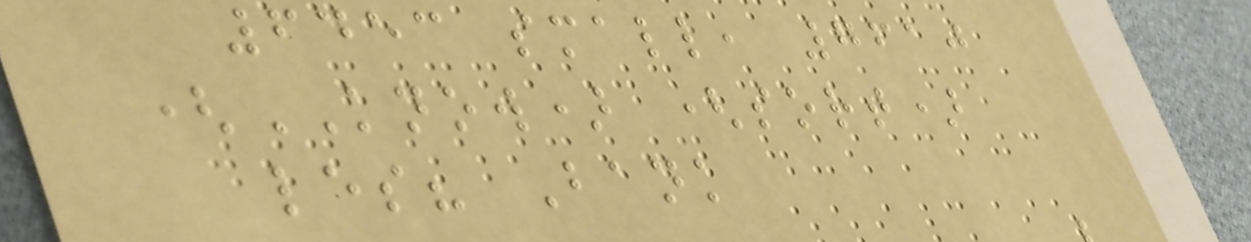6453 small, 7610
(KNOW) (sort)
les? Bank
